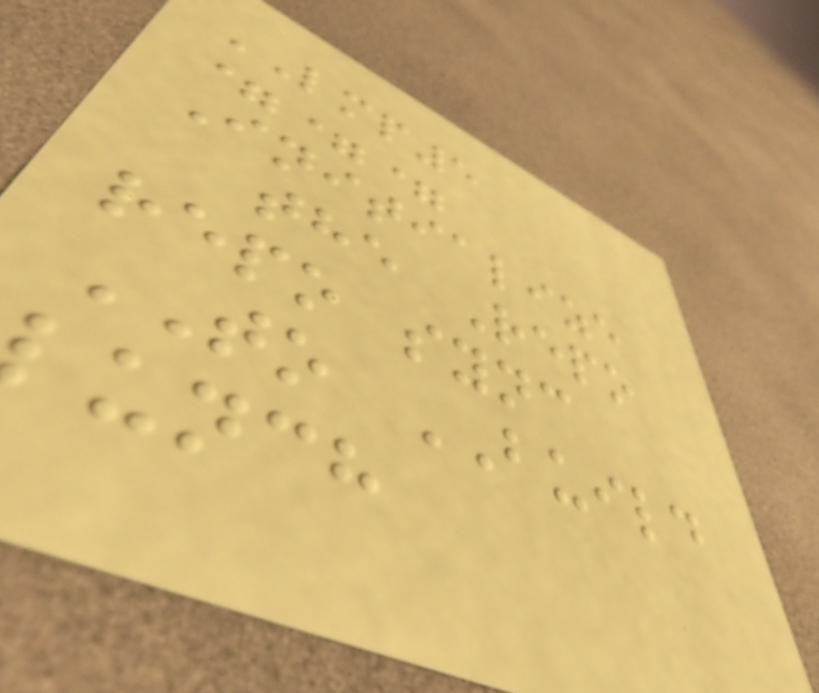LMP5
===
Initialize
the Repo
repo sync
TO BUILD
lunch
